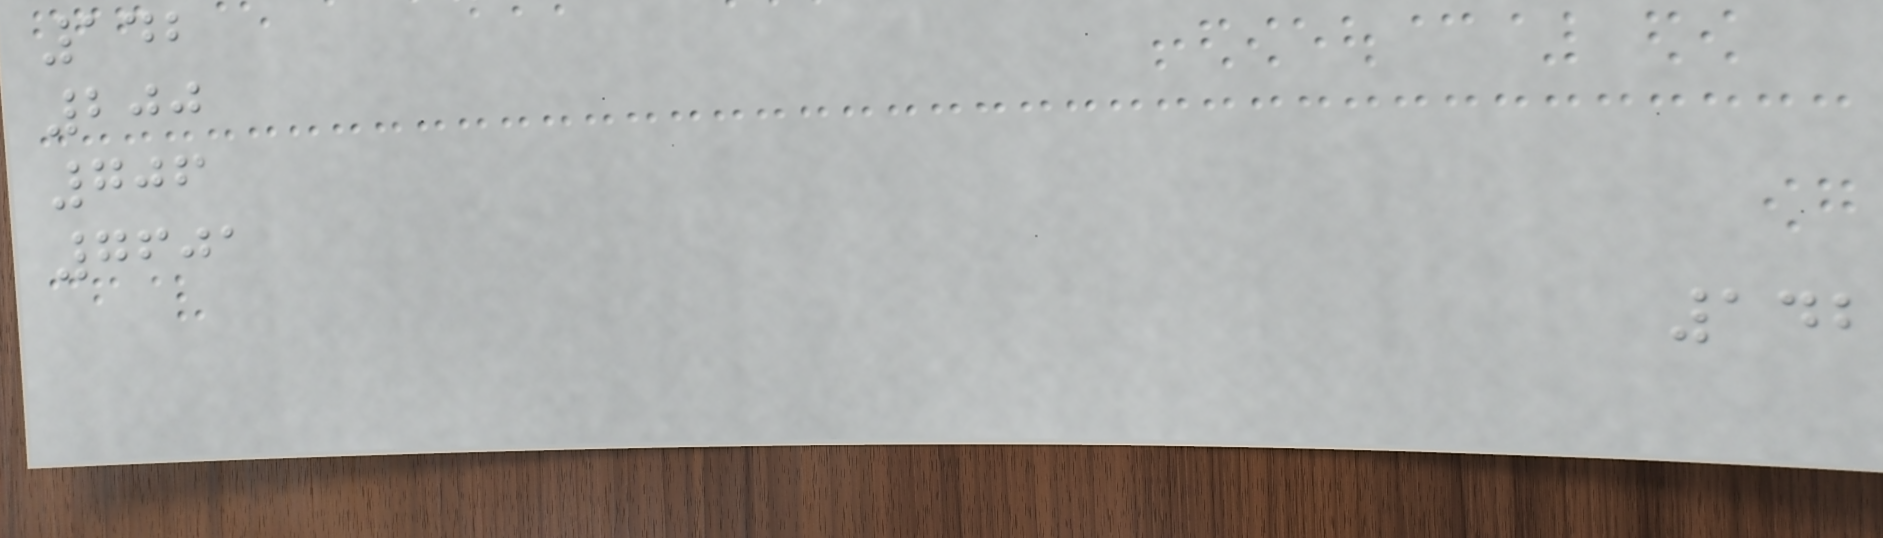142
200
706
7601
142
